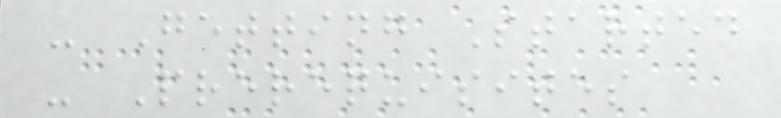- Getting Started
- Prerequisites
